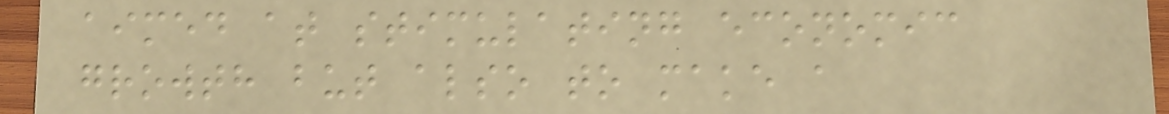aimed at stimulating economic
growth but also to make a
